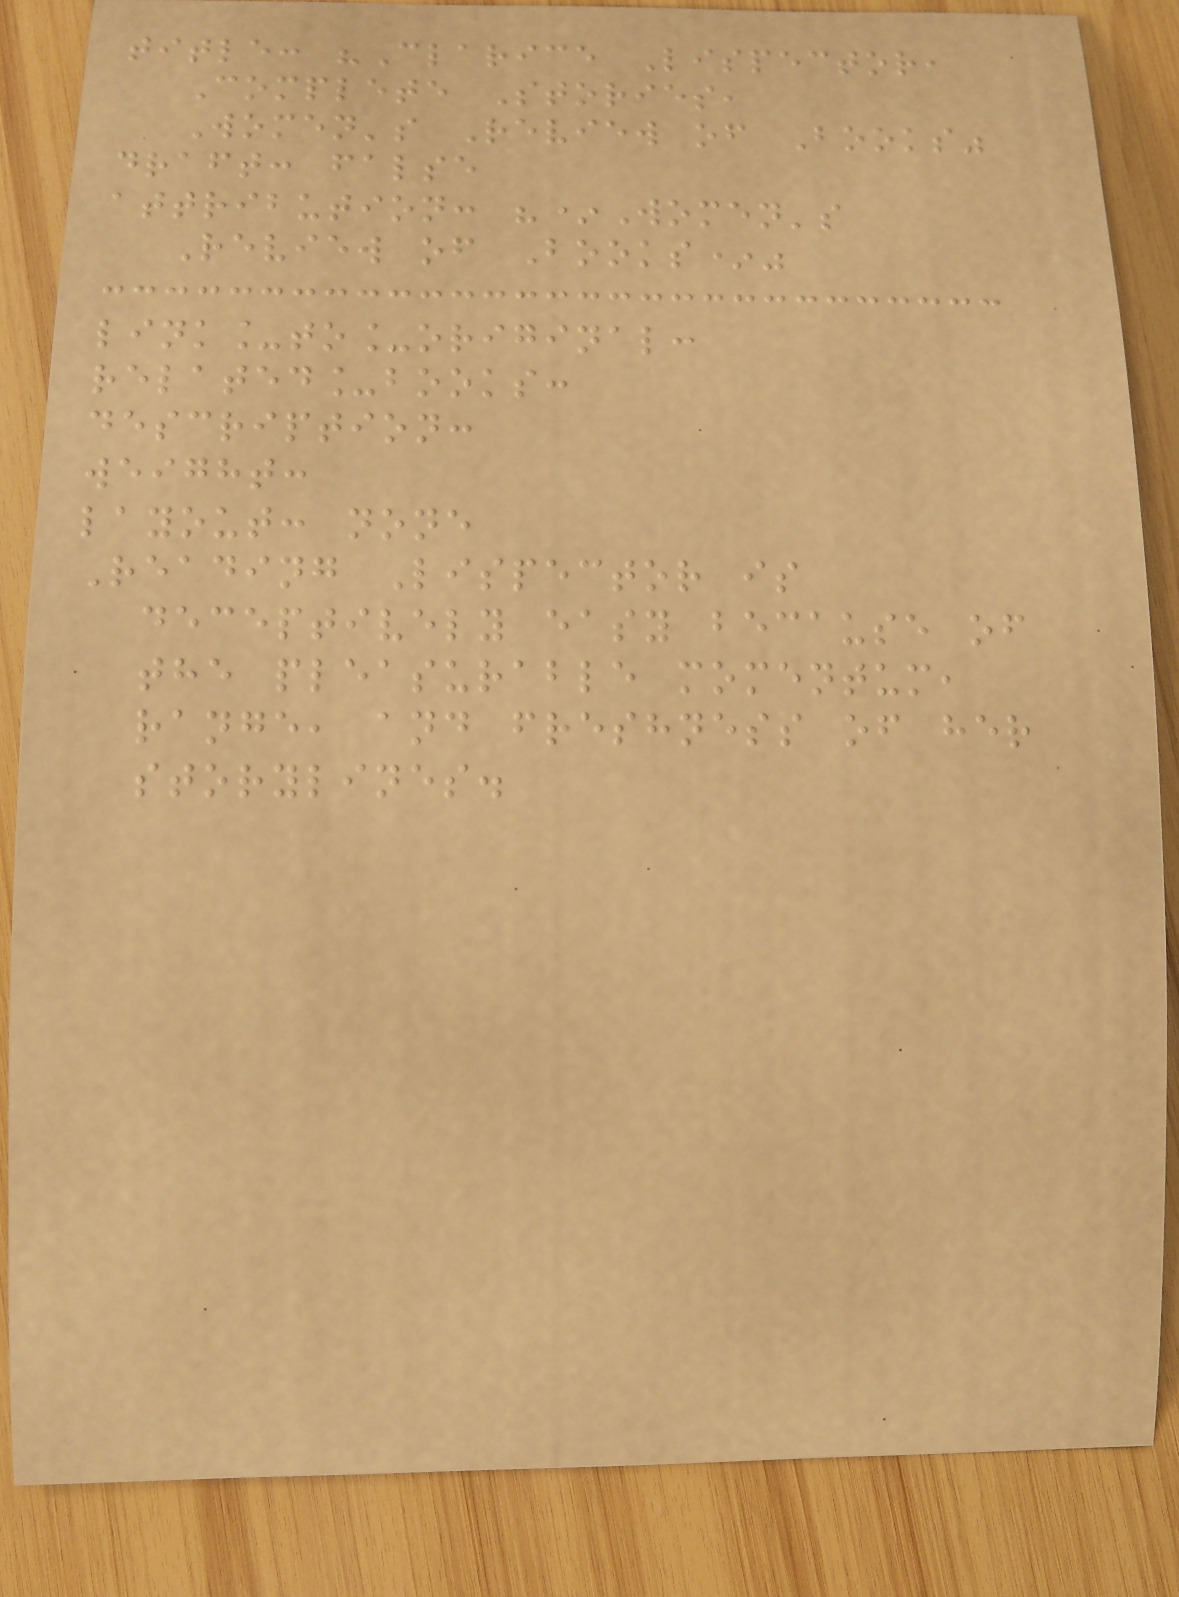title: "Clarice Lispector,
Complete Stories,
Women's Review of Books"
draft: false
attribution: "*Women's
Review of Books*"
link_to_original:
related_books:
description:
weight:
layout: none
Reading Lispector is
deceptively easy because of
the pleasurable momentum,
range, and freshness of her
storylines.
